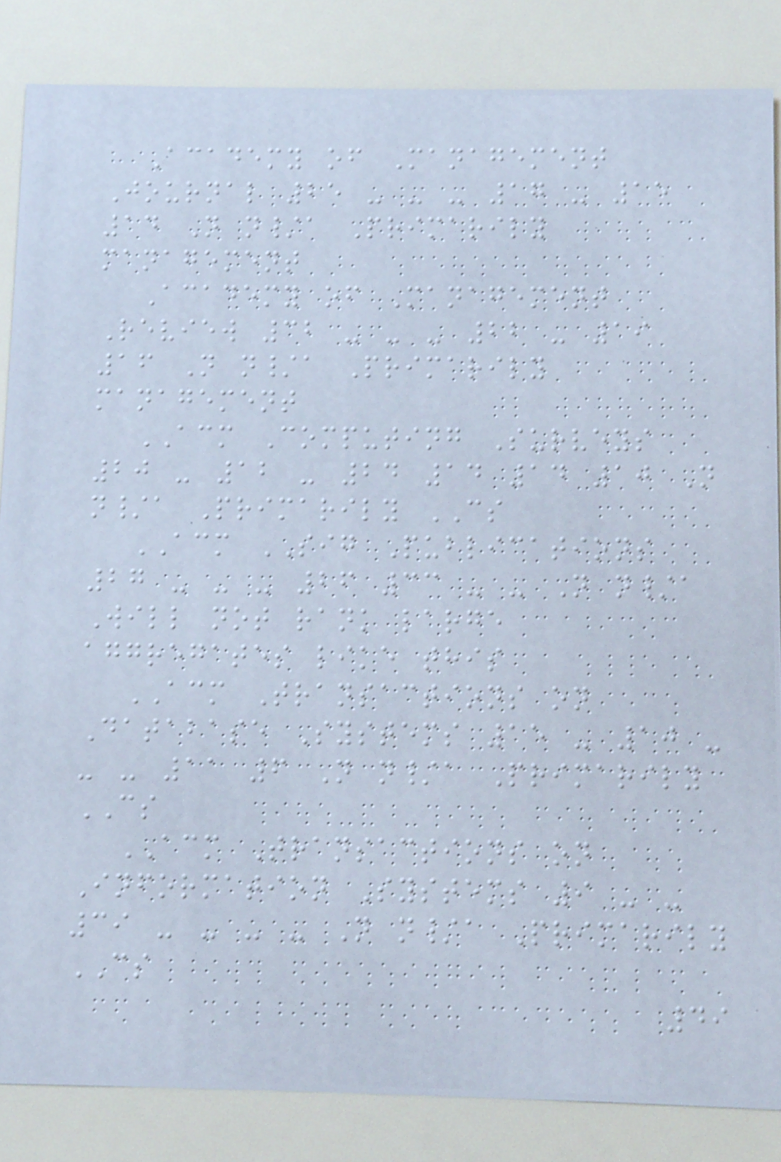Academy of Management
Journal 25 - - - 17 - 15
14 N n/a Primarily
management
Academy of Management
Review 32 - - - 22 - 19
16 N n/a Primarily
management
ACM Computing Surveys
20 - 12 - 24 14 14 10 N
n/a Primarily CS
ACM SIG Publications
27 - - - 26 33 - - N n/a
Will not rank large
aggregates like this
ACM Transactions on
Database Systems 15 - 10 -
- - 11 6 N n/a Primarily
CS
ACM Transactions on
Information Systems 9 - -
39 - - - - N n/a Primarily
CS
49
